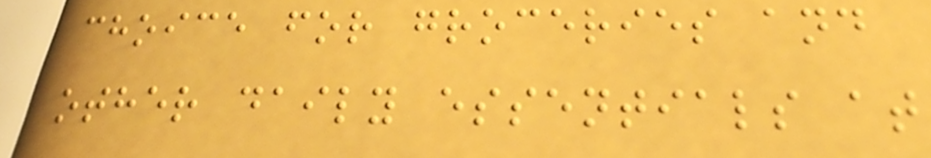choice for groceries and
other daily essentials at
